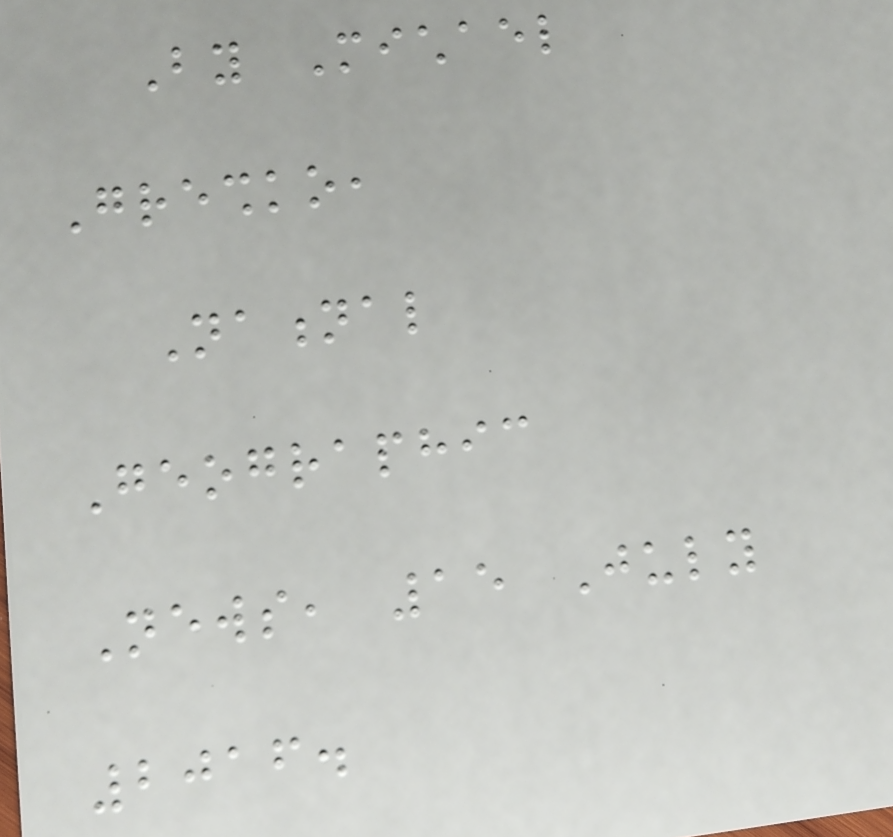By Michael
Greshko,
National
Geographic
News, 15 July
2016.
